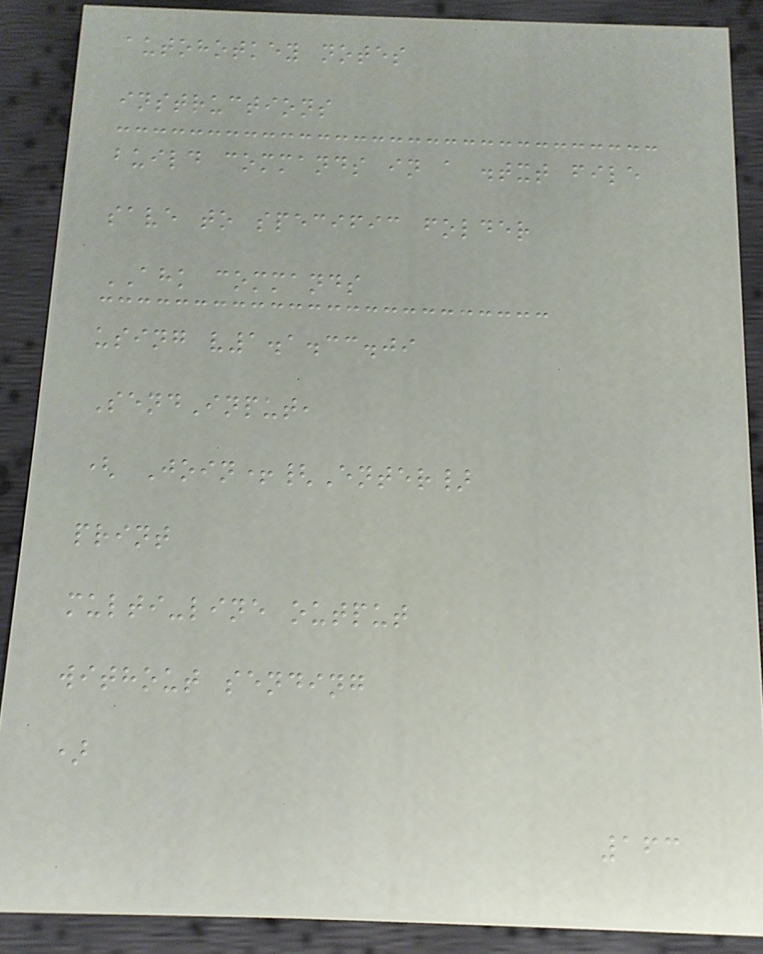autohotkey notes
instructions
build commands in a .txt file
save to specific folder
AHK commands
using v1.1.33.09
SendInput,
( Join+{Enter}
print
multi-line output
without sending
)
163
